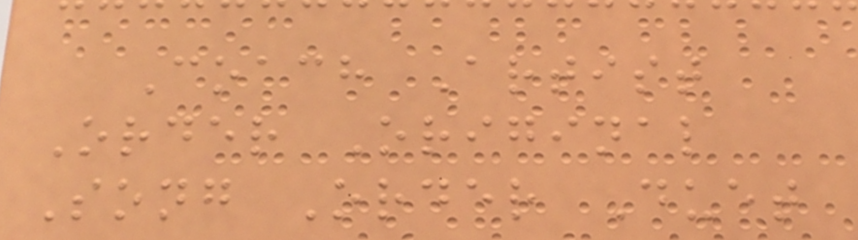Coach Artist
Order Original
Song Order Duet
